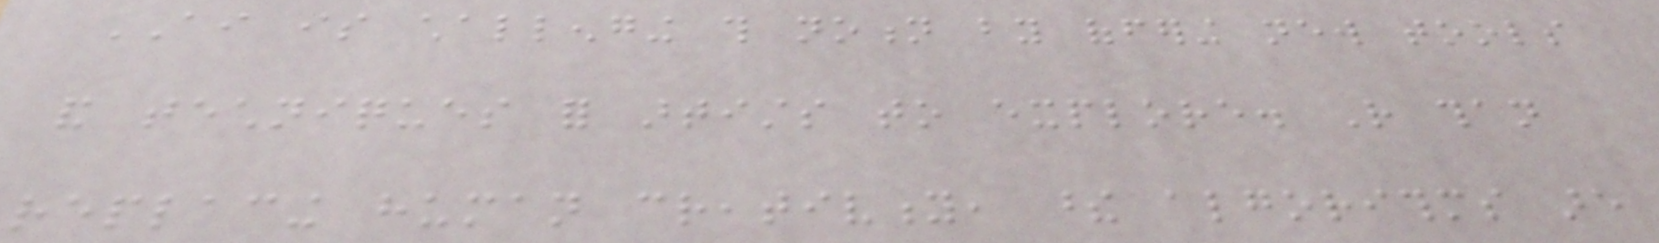AI is challenging this notion by offering new tools
and techniques for artists to explore. Rather than
replacing human creativity, these algorithms are
